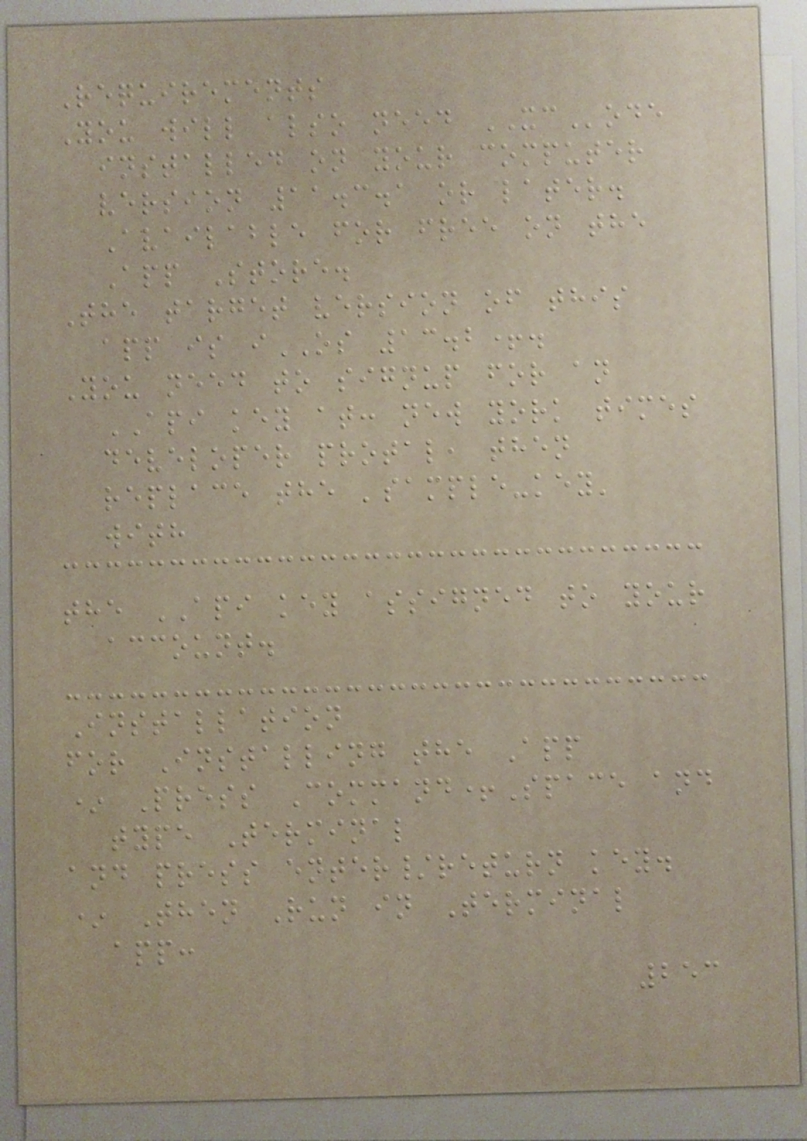Requirements
You will also need XCode
installed on your computer
version 11.3.1 or later.
Available for free on the
App Store.
The target version of this
app is iOS 13.2+.
You need to signup for an
API key at: new york times
developer protal, then
replace the 'sample-key'
with
the API key assigned to your
account.
Installation
for Installing the App
* Press Command+Space and
type Terminal
and press enter/return key.
* Then Run in Terminal
app:
253
